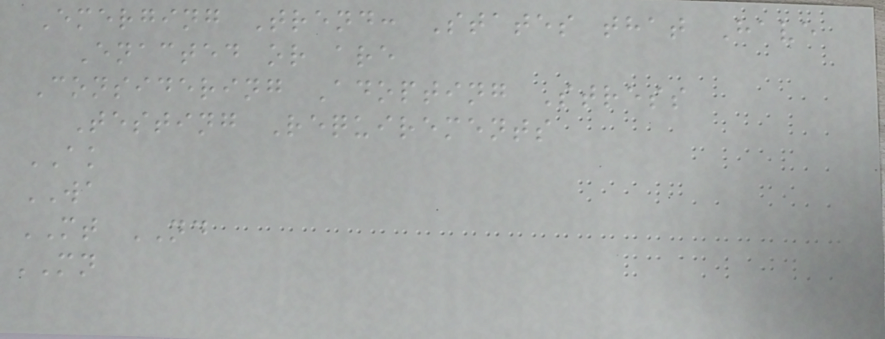Emerging Trend: States that Have
Enacted or are
Considering Adopting Stress
Testing Requirements
AK
WA
MT ND
MN
